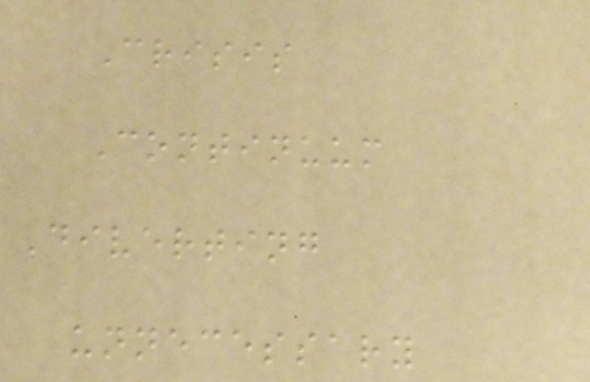Crisis
Continuum
Diverting
unnecessary
